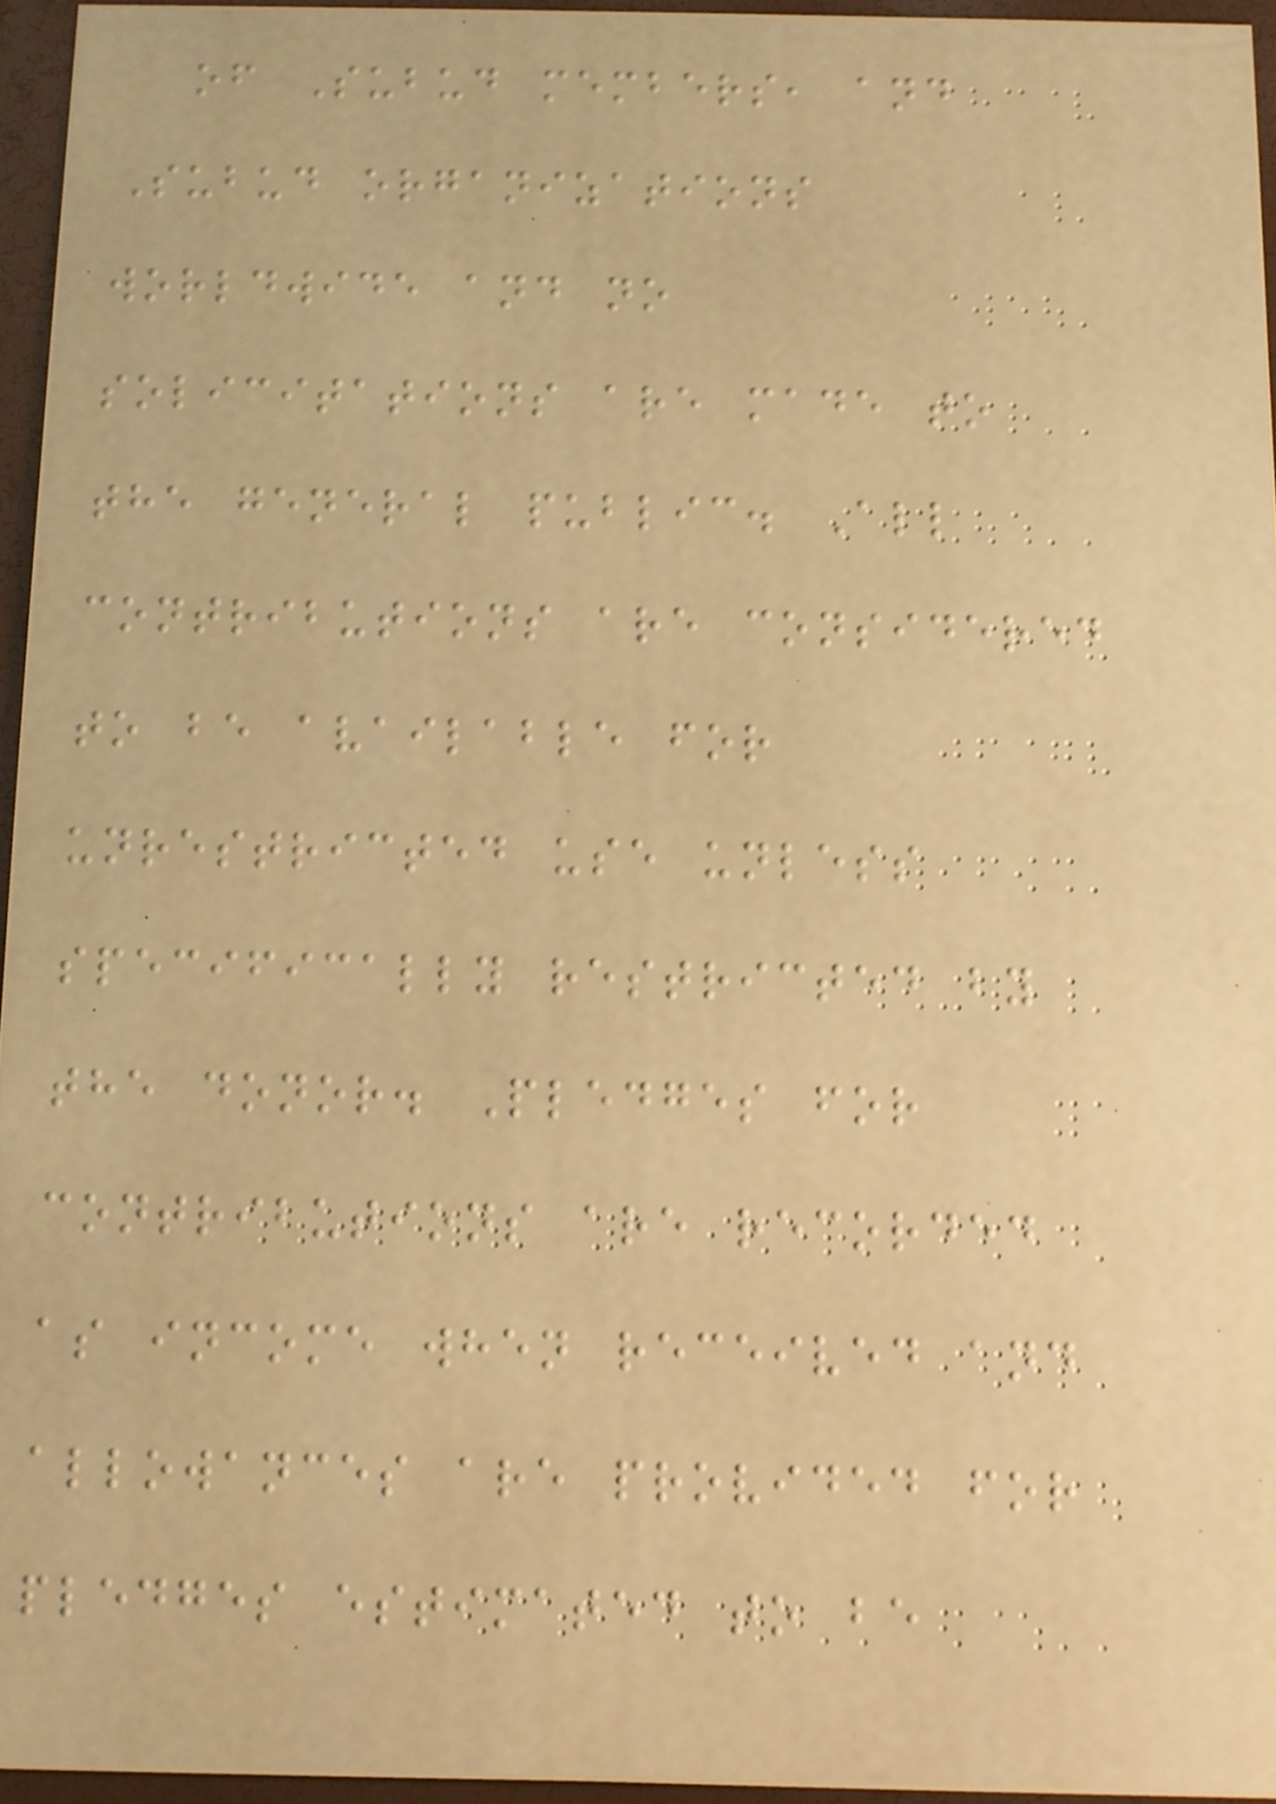of Subud members, and
Subud organizations
worldwide and no
solicitations are made to
the general public. All
contributions are considered
to be available for
unrestricted use unless
specifically restricted by
the donor. Pledges for
contributions are recorded
as income when received and
allowances are provided for
pledges estimated to be
